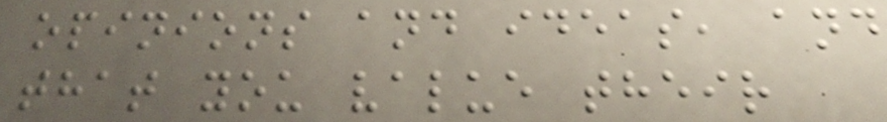opinions and ideas, and
that you value their
